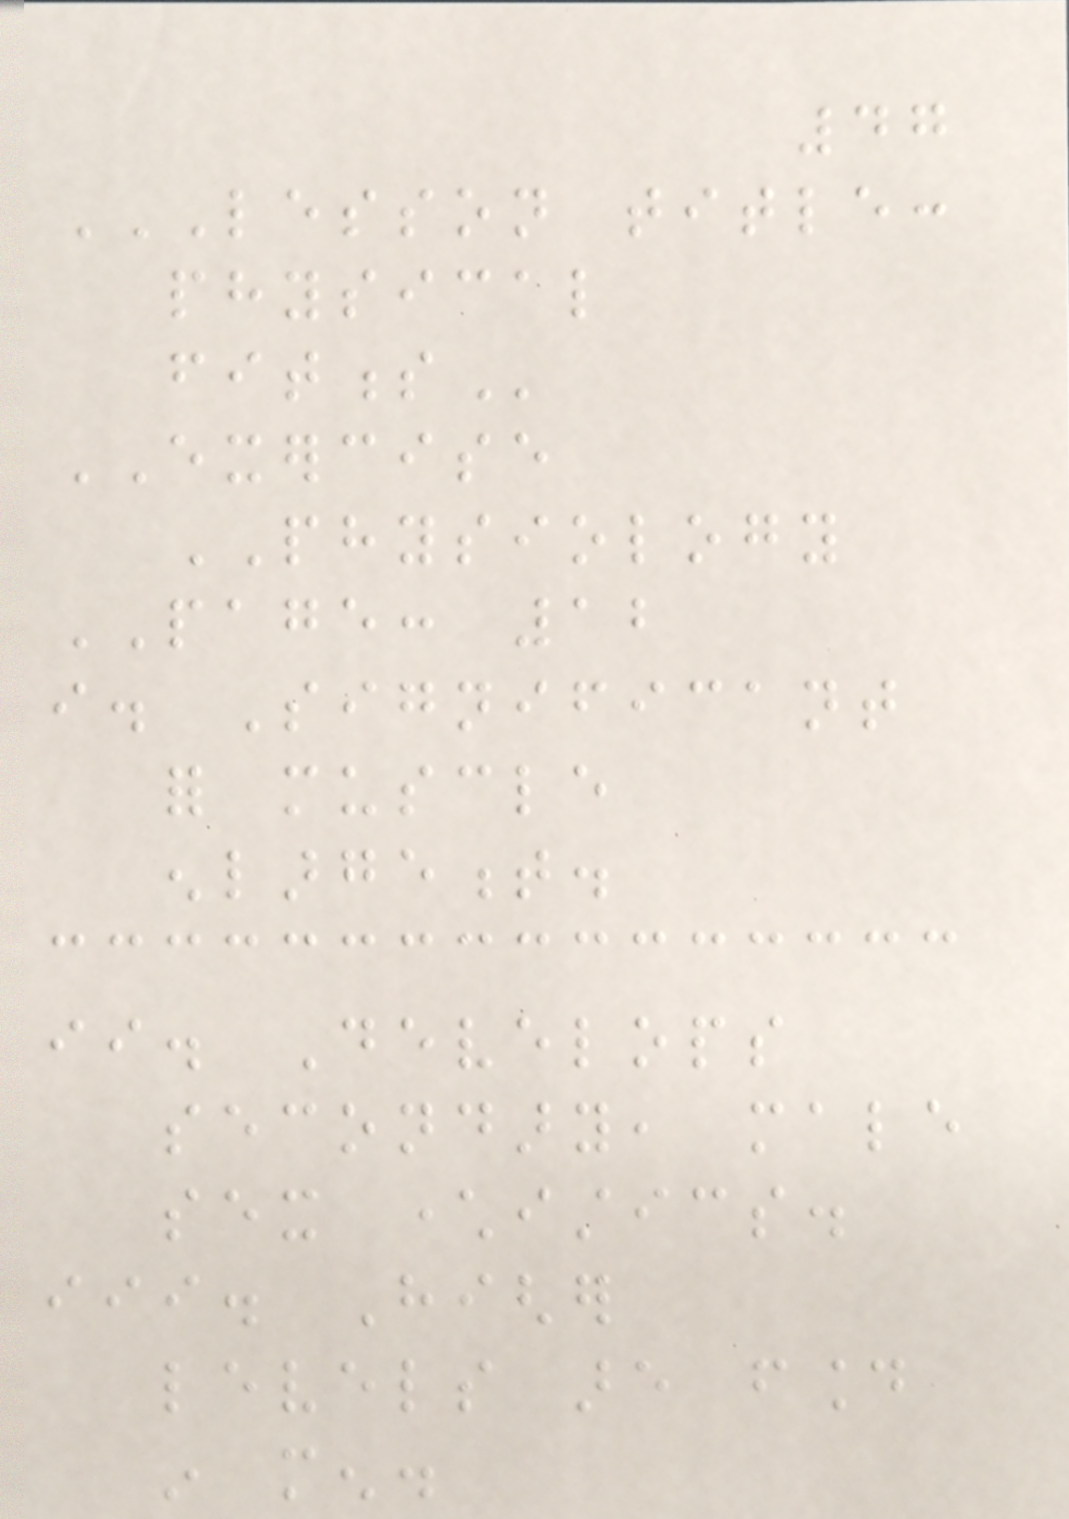47
LESSON TITLE:
PHYSICAL
FITNESS
EXERCISE
PHYSIOLOGY
PAGE: 12
i. Significant
for muscle
enlargement.
ii. Develops
secondary, male
sex characteristics.
iii. Higher
levels are found
in men.
